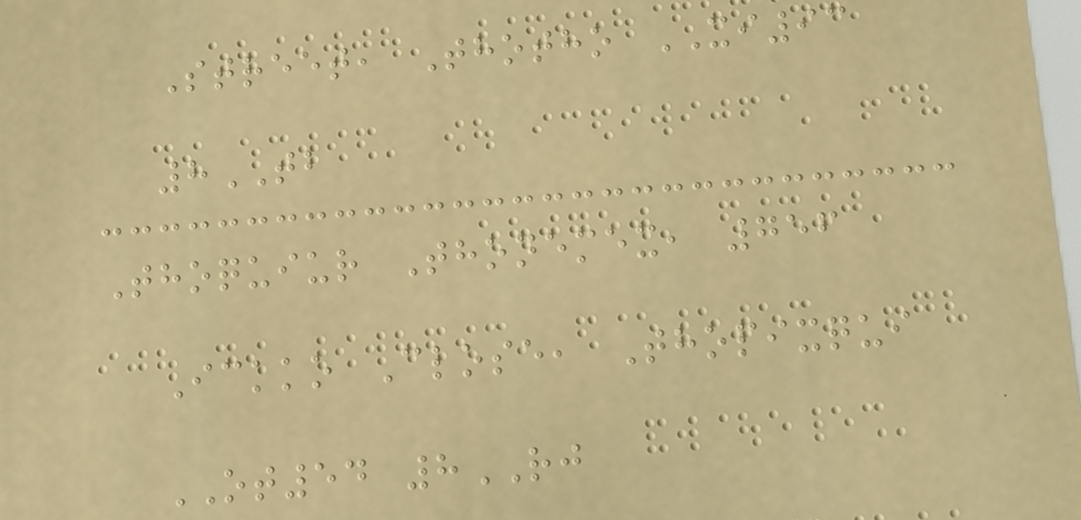Street, Thotho XI93
8TB
Thoquiur Thonemex, 756
Ickko Close, Thopixqui
OT54 8RJ
